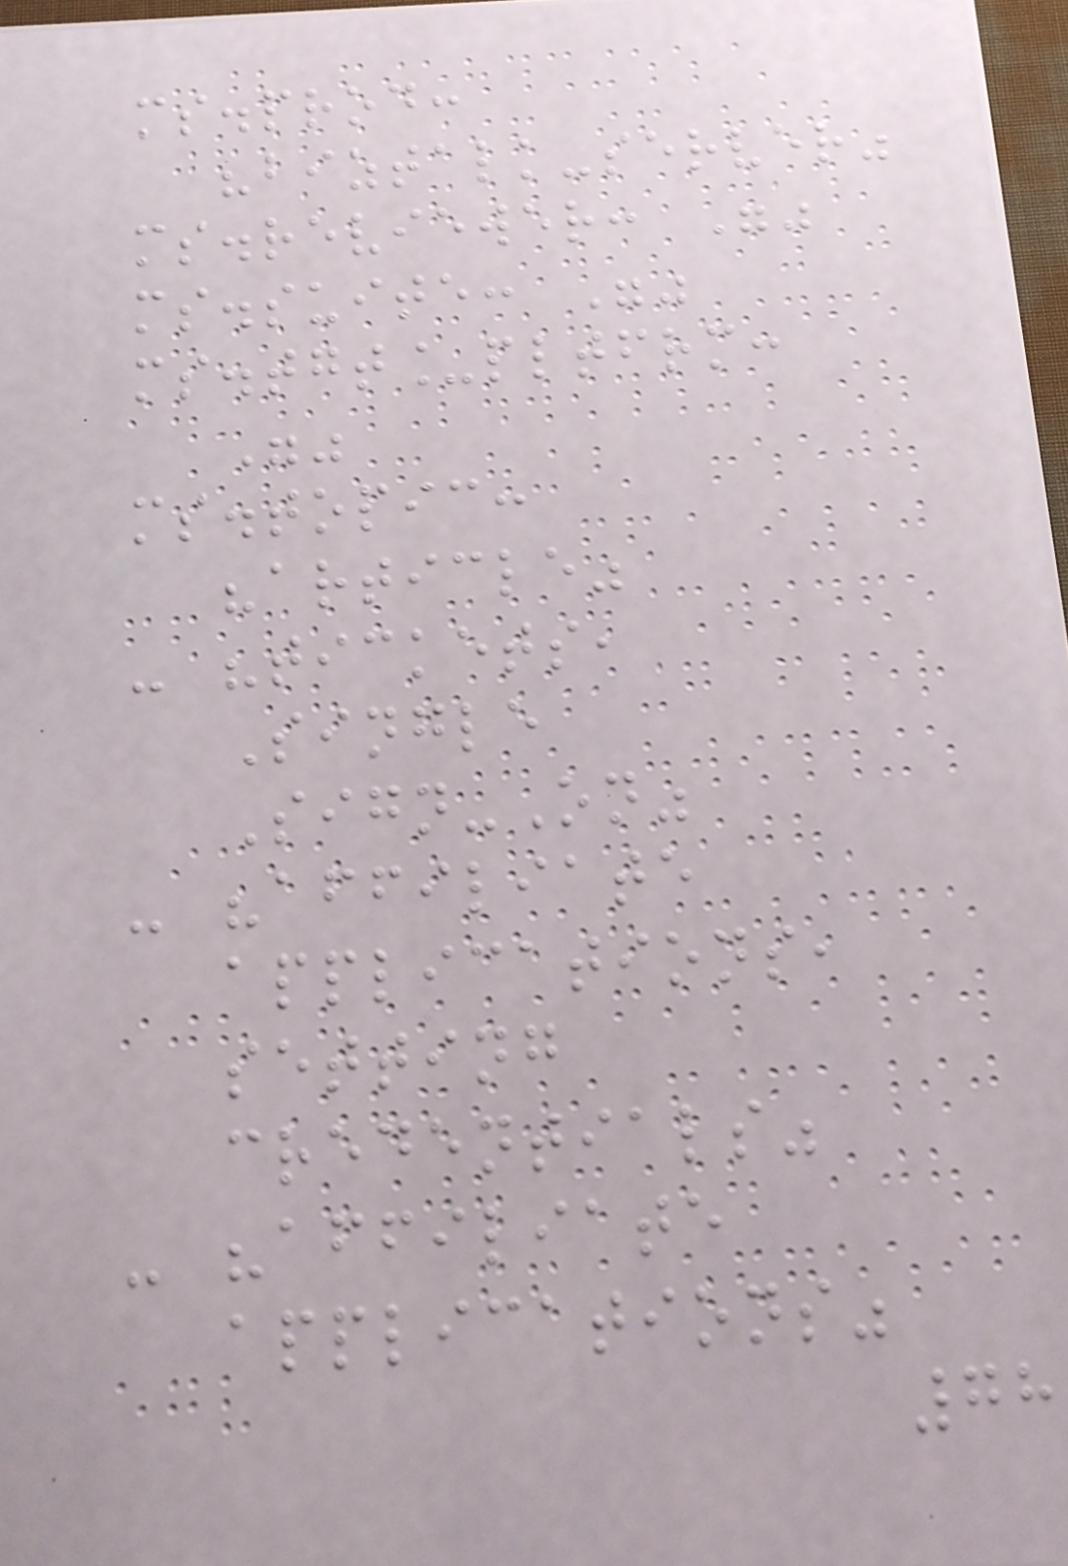ms.prod:
"biztalk-server"
ms.reviewer: ""
ms.suite: ""
ms.tgt_pltfrm:
""
ms.topic:
"article"
- "tickets,
Single
Sign-On"
- "affiliate
applications,
setting
credentials"
- "affiliate
applications"
78
